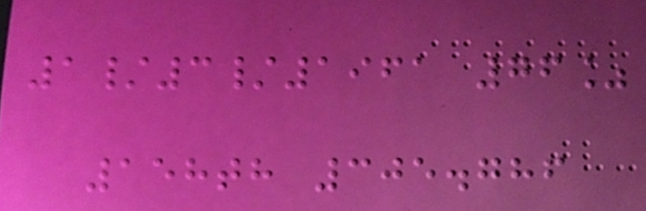1/3/1961 76%
158th 305.786
